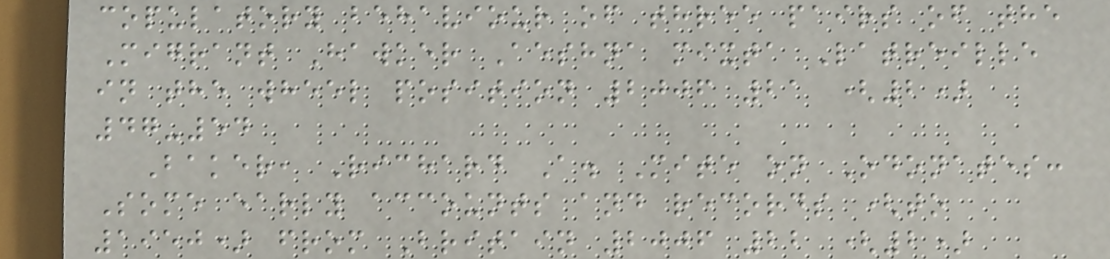copulatory behaviour of three pairs of the
Migrant Hawker Aeshna mixta Latreille
in the wheel position 2006 21 (2)
47-54
Baker, Richard A. Mite on Odonates:
Some early accounts and records (to
1950) from Britain 2006 22 (2)
